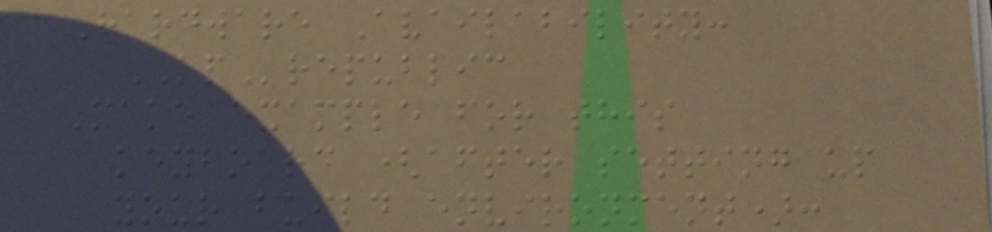Hardware Availability:
KPrepublic
Make example for this
keyboard (after setting up
your build environment):
